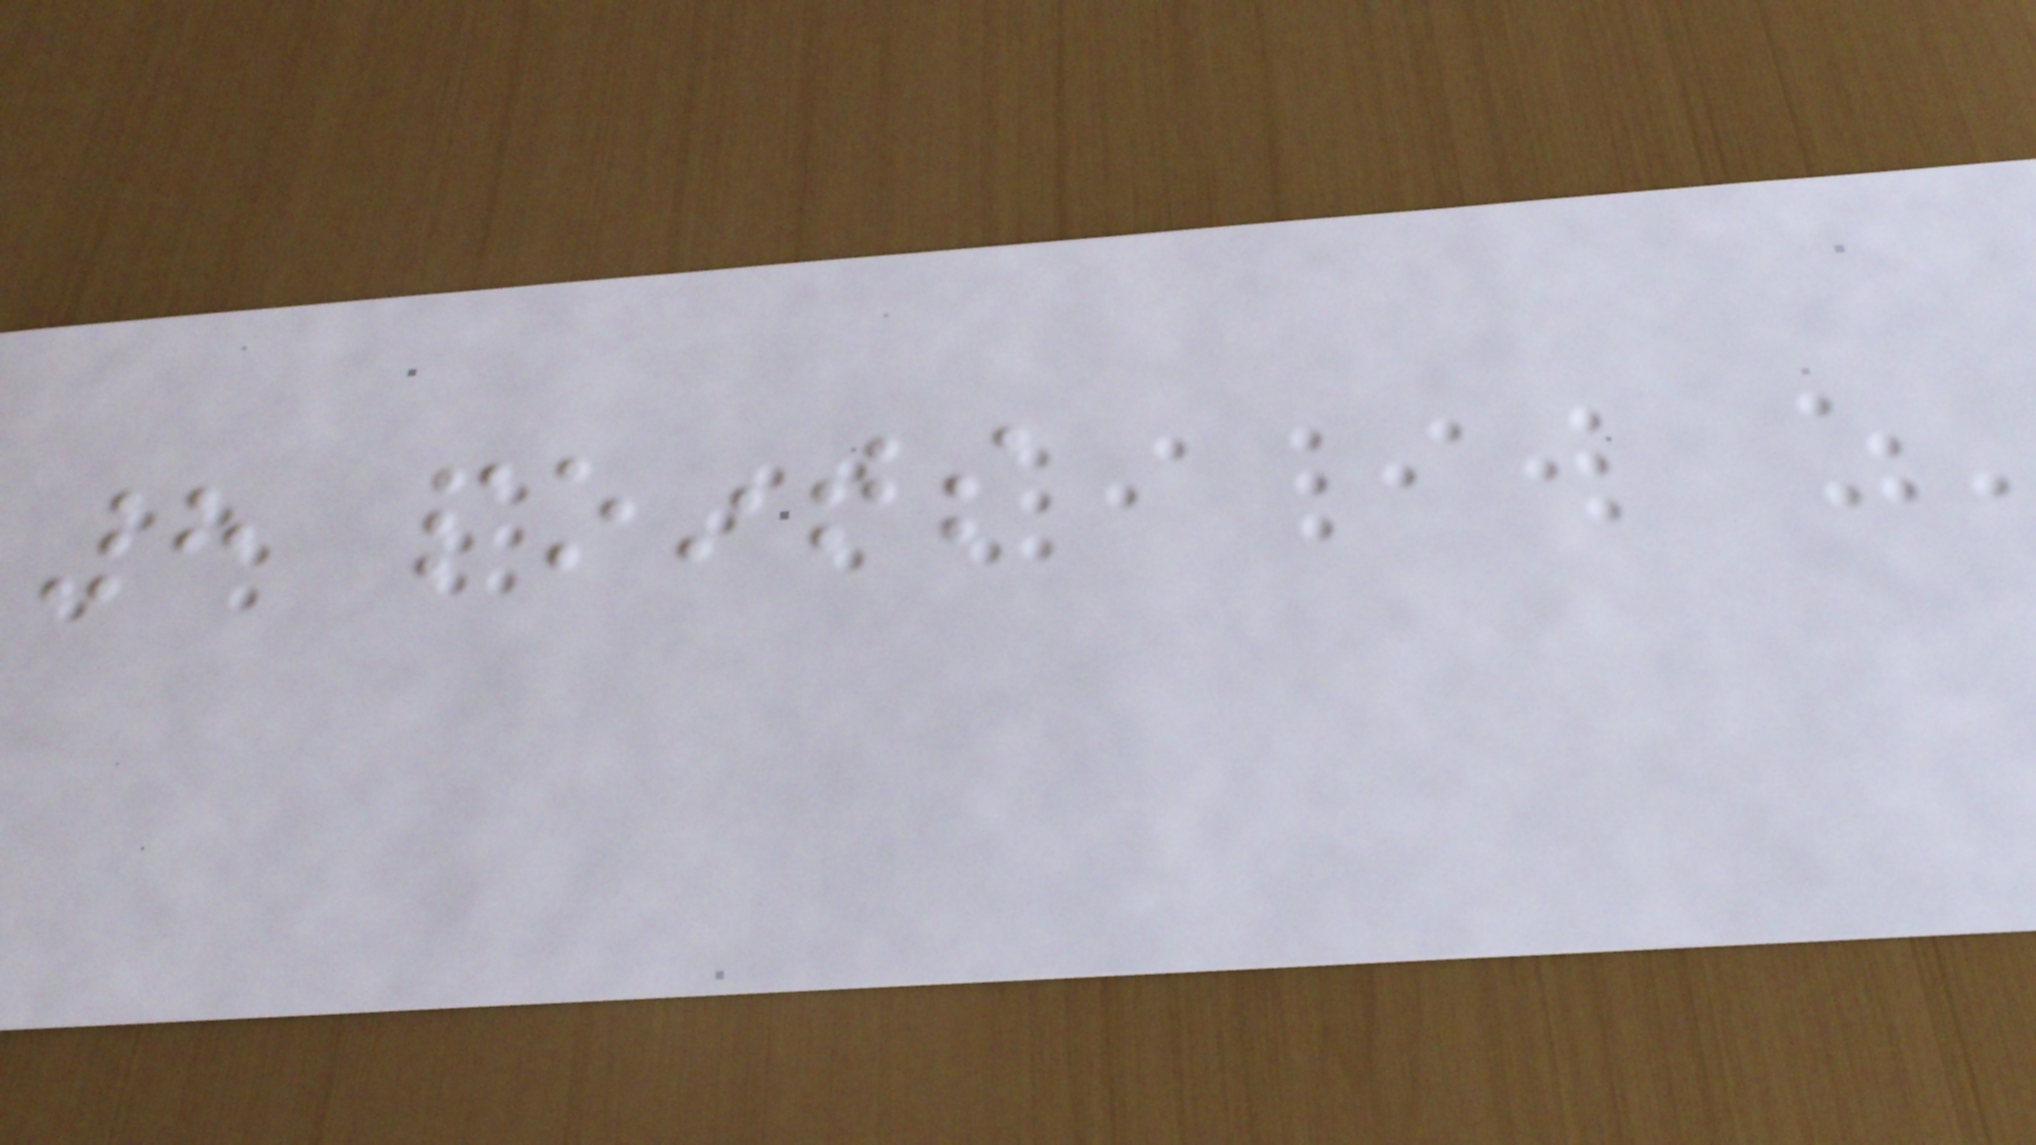8 points
